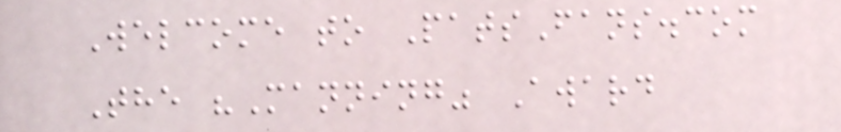Welcome to PatsFans.com
The "Manning" Award
